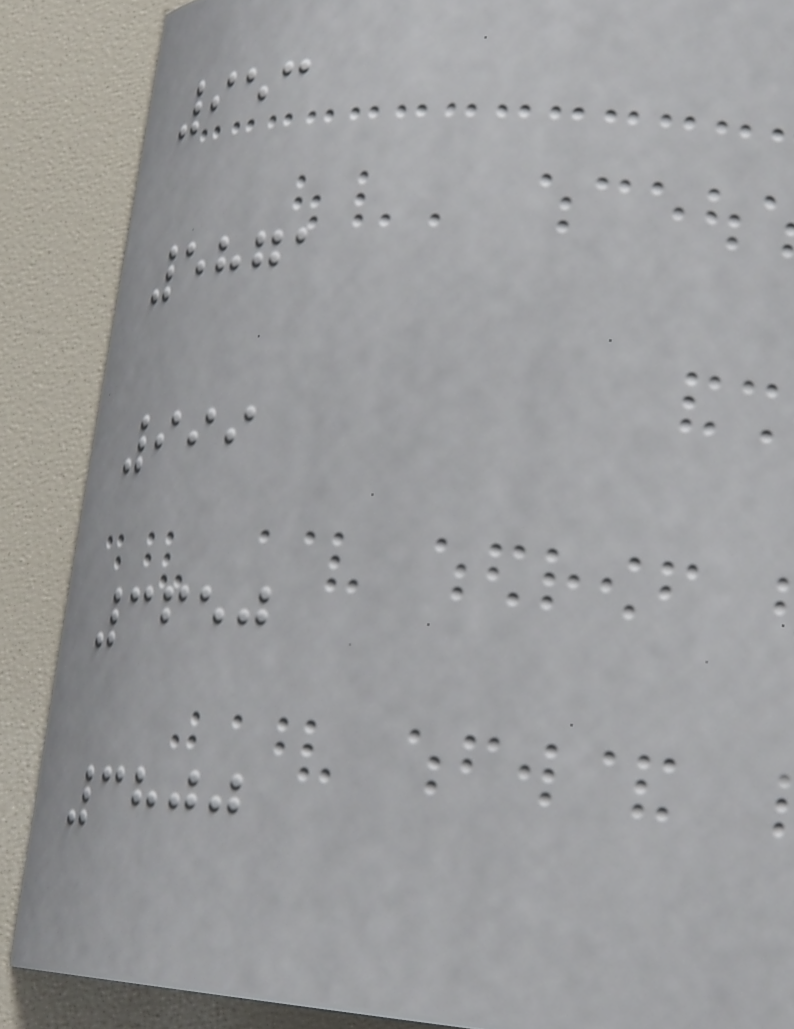953
5871
999
3650
3800
